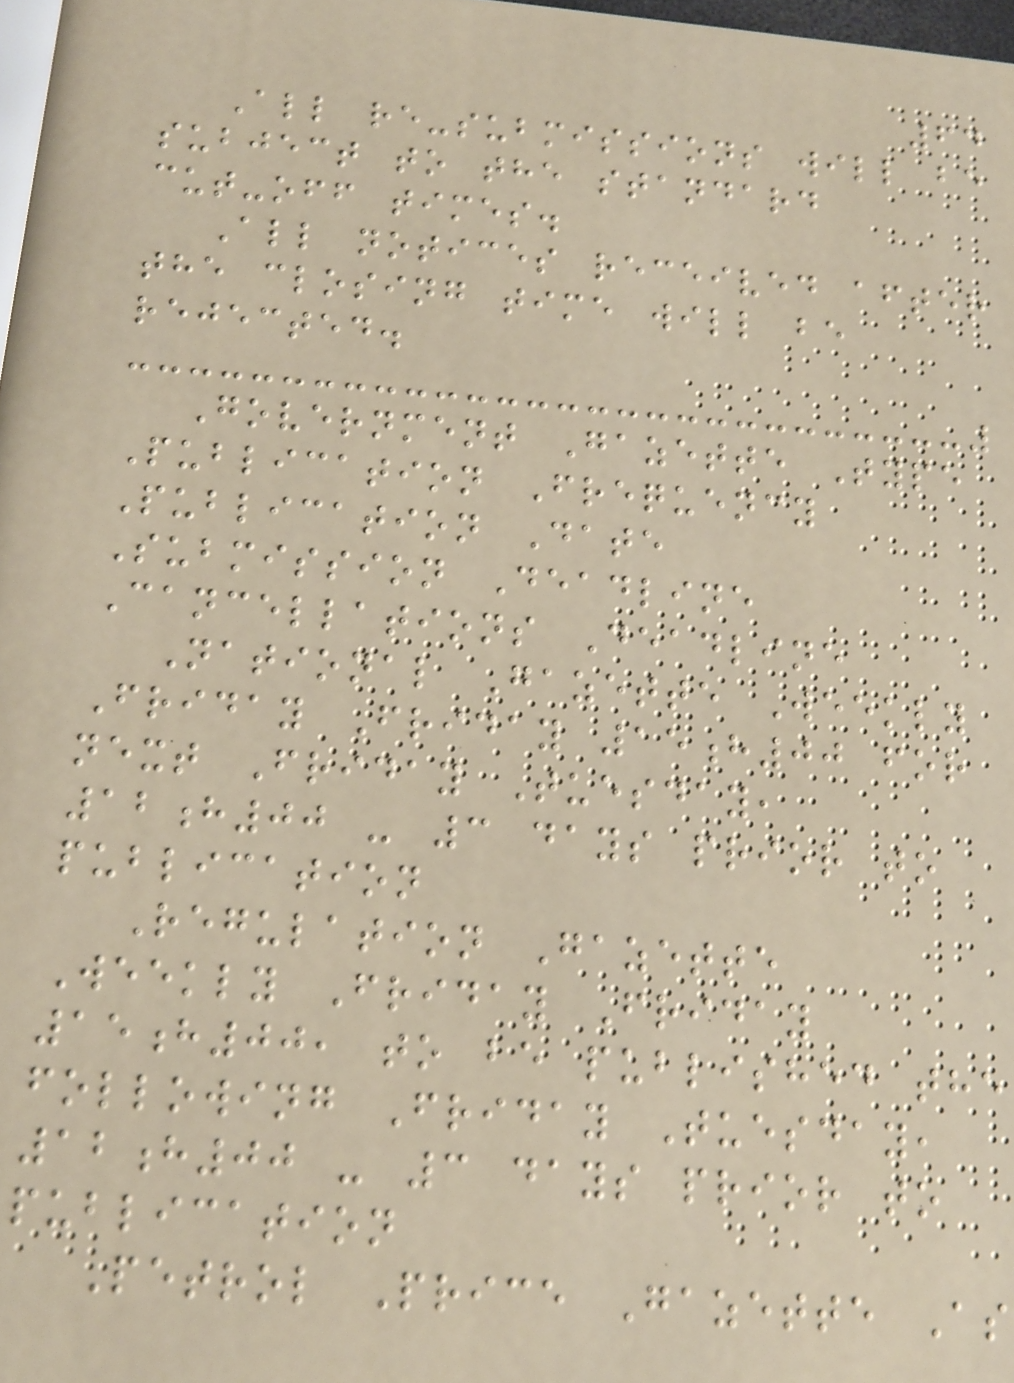64
All re-submissions will be
subject to the standard
cut-off times.
All notices received after
the closing time will be
rejected.
Government Gazette Type
Publication Frequency
Publication Date
Submission Deadline
Cancellations Deadline
National Gazette Weekly
Friday Friday 15h00 for
next Friday Tuesday,
12h00 - 3 days prior to
publication
Regulation Gazette
Weekly Friday Friday
15h00, to be published the
following Friday Tuesday,
12h00 - 3 days prior to
publication
Petrol Price Gazette As
